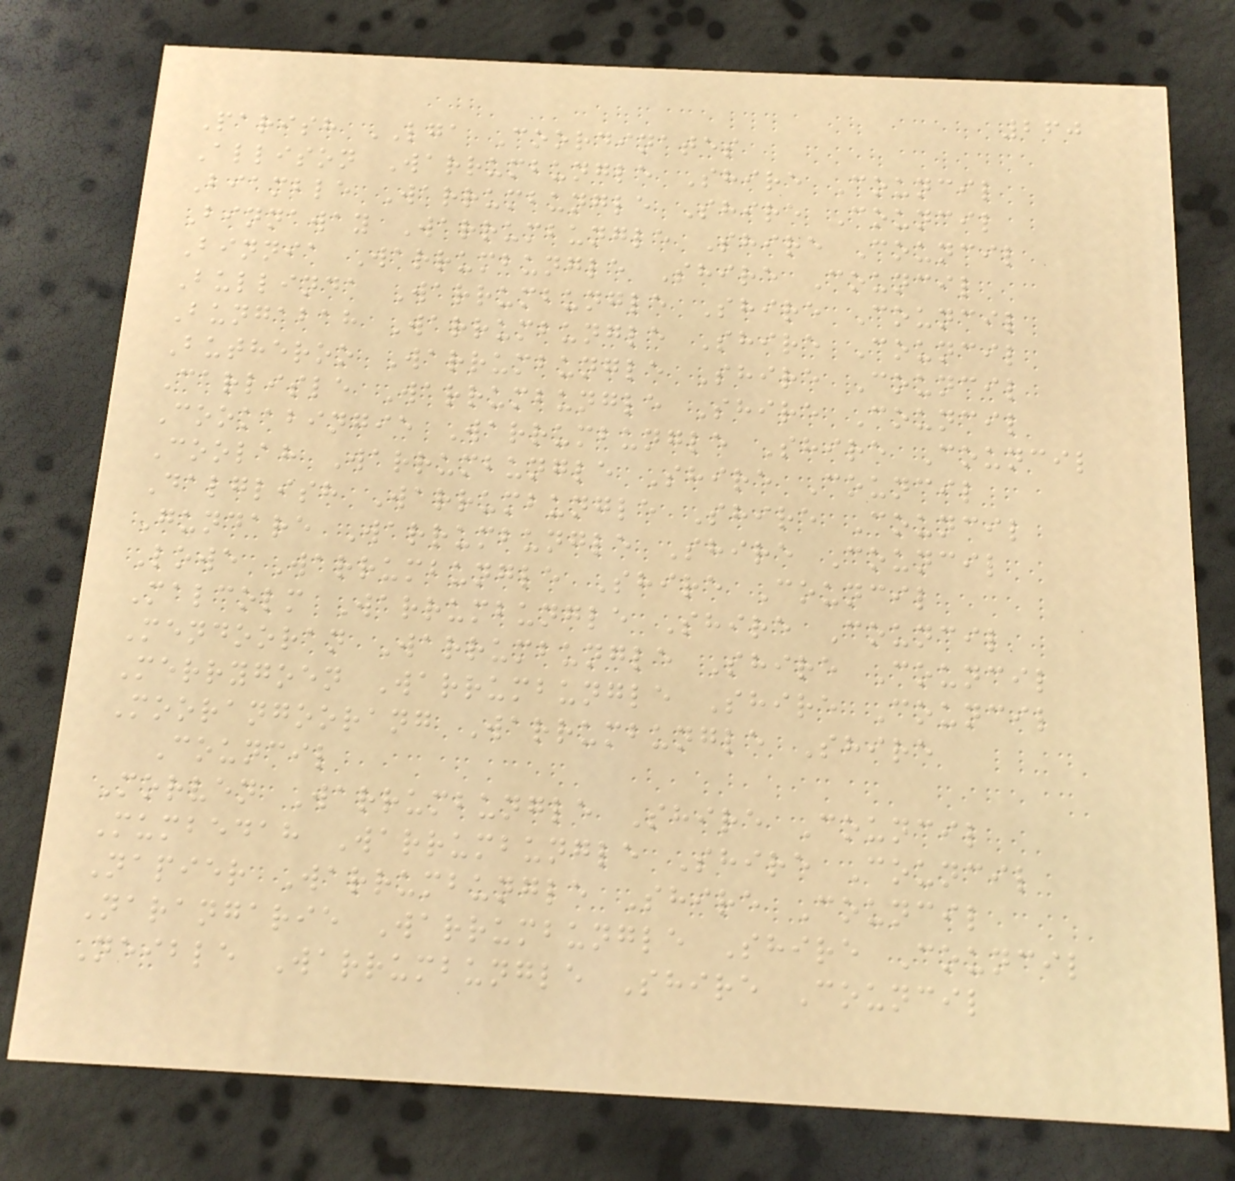260
Parish LGA Coordinates
Allison Warrumbungle Shire Council
Biamble Warrumbungle Shire Council
Binnaway Warrumbungle Shire Council
Binnia Warrumbungle Shire Council
Bullinda Warrumbungle Shire Council
Bungabah Warrumbungle Shire Council
Butheroo Warrumbungle Shire Council
Carlisle Warrumbungle Shire Council
Cookabingie Warrumbungle Shire Council
Coolah Warrumbungle Shire Council
Dalglish Warrumbungle Shire Council
Gundare Warrumbungle Shire Council
Lowe Warrumbungle Shire Council
Malcolm Warrumbungle Shire Council
Mendooran Warrumbungle Shire Council
Merrygoen Warrumbungle Shire Council
Moorangoorang Warrumbungle Shire
Council
Morven Warrumbungle Shire Council
Mumbedah Warrumbungle Shire Council
Napier Warrumbungle Shire Council
Narangarie Warrumbungle Shire Council
Neible Warrumbungle Shire Council
